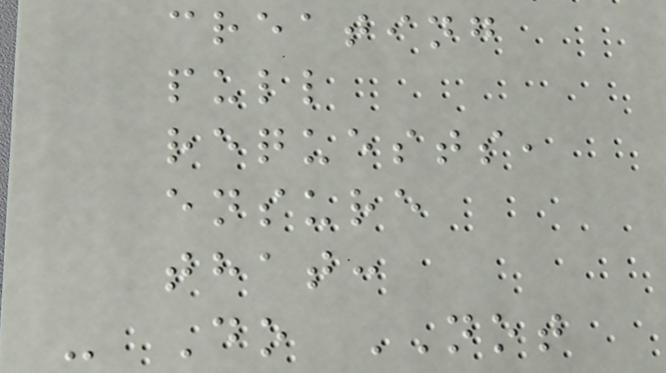creating
pull
requests,
ensure
that:
- Do NOT
